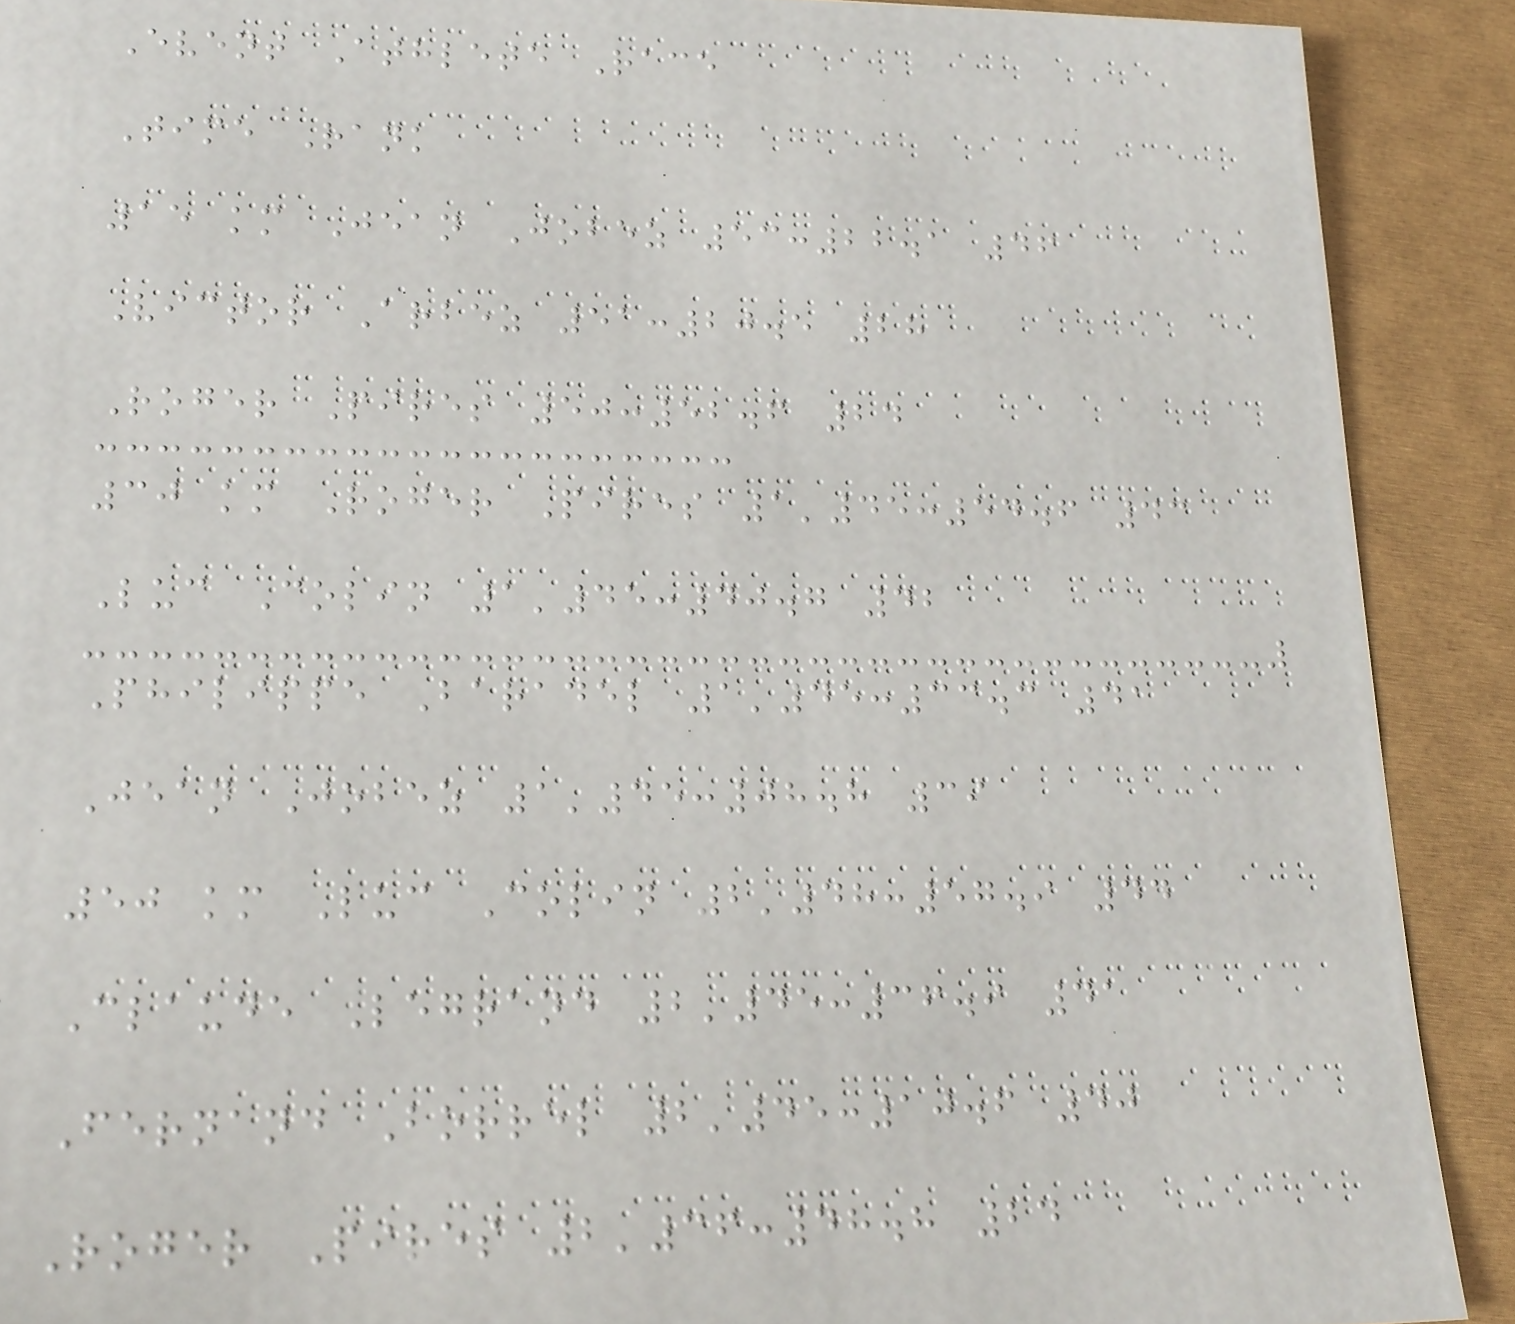Event Athlete Race
Time Rank
15 km Jean Jobez 53:22.1 46
Victor Arbez 51:20.5 28
Roger Pires 50:52.6 24
30 km Roger Pires 1'45:54.6 43
Luc Colin 1'45:40.7 42
Philippe Baradel 1'45:33.3 41
Jean Jobez 1'45:08.8 39
50 km Luc Colin 2'48:57.9 44
Claude Legrand 2'45:36.9 41
Fernand Borrel 2'45:10.6 40
Roger Pires 2'36:48.8 24
